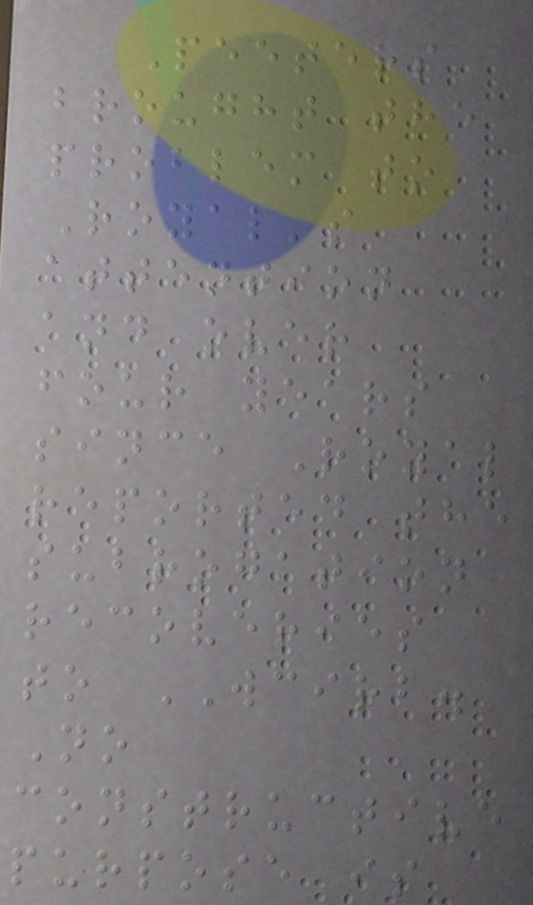Peeters
brought the
problem to
Royal's
attention
and over
four years
since Royal
reported the
subrogation
recoveries
to WCIRB.
No
constructive
purpose is
